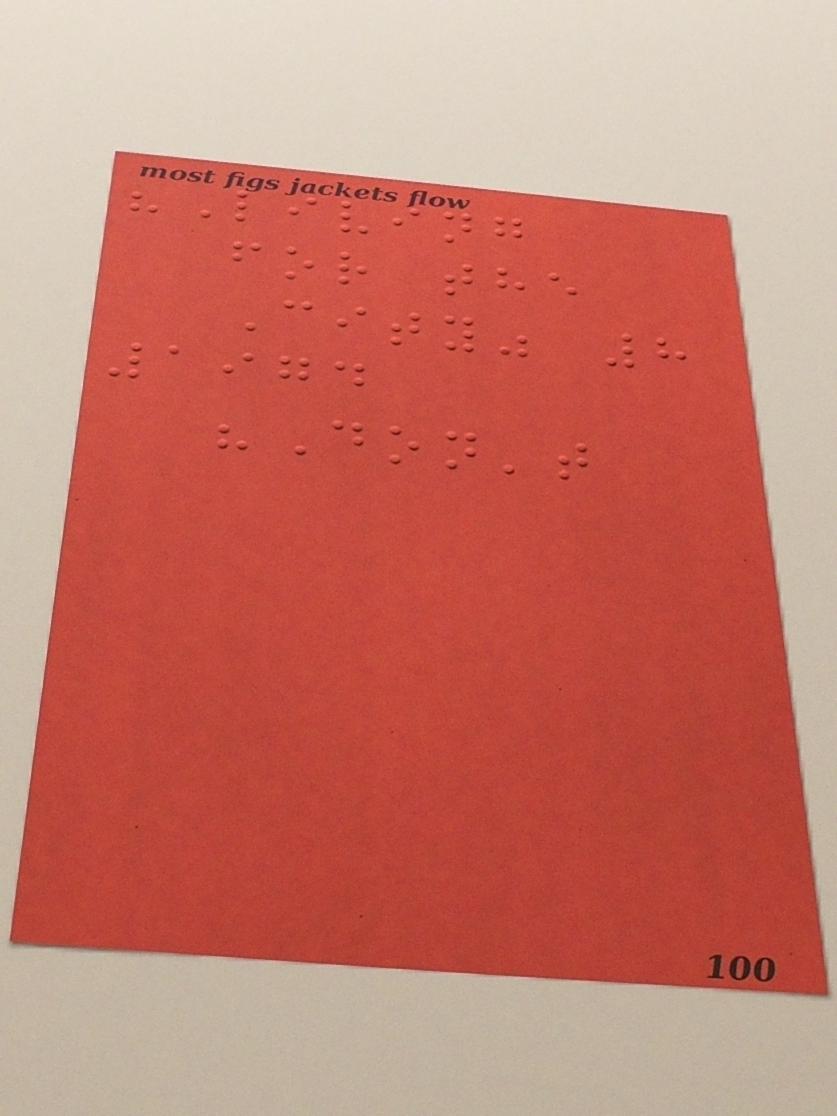"Living
for the
City" 8
1974
"Don't
